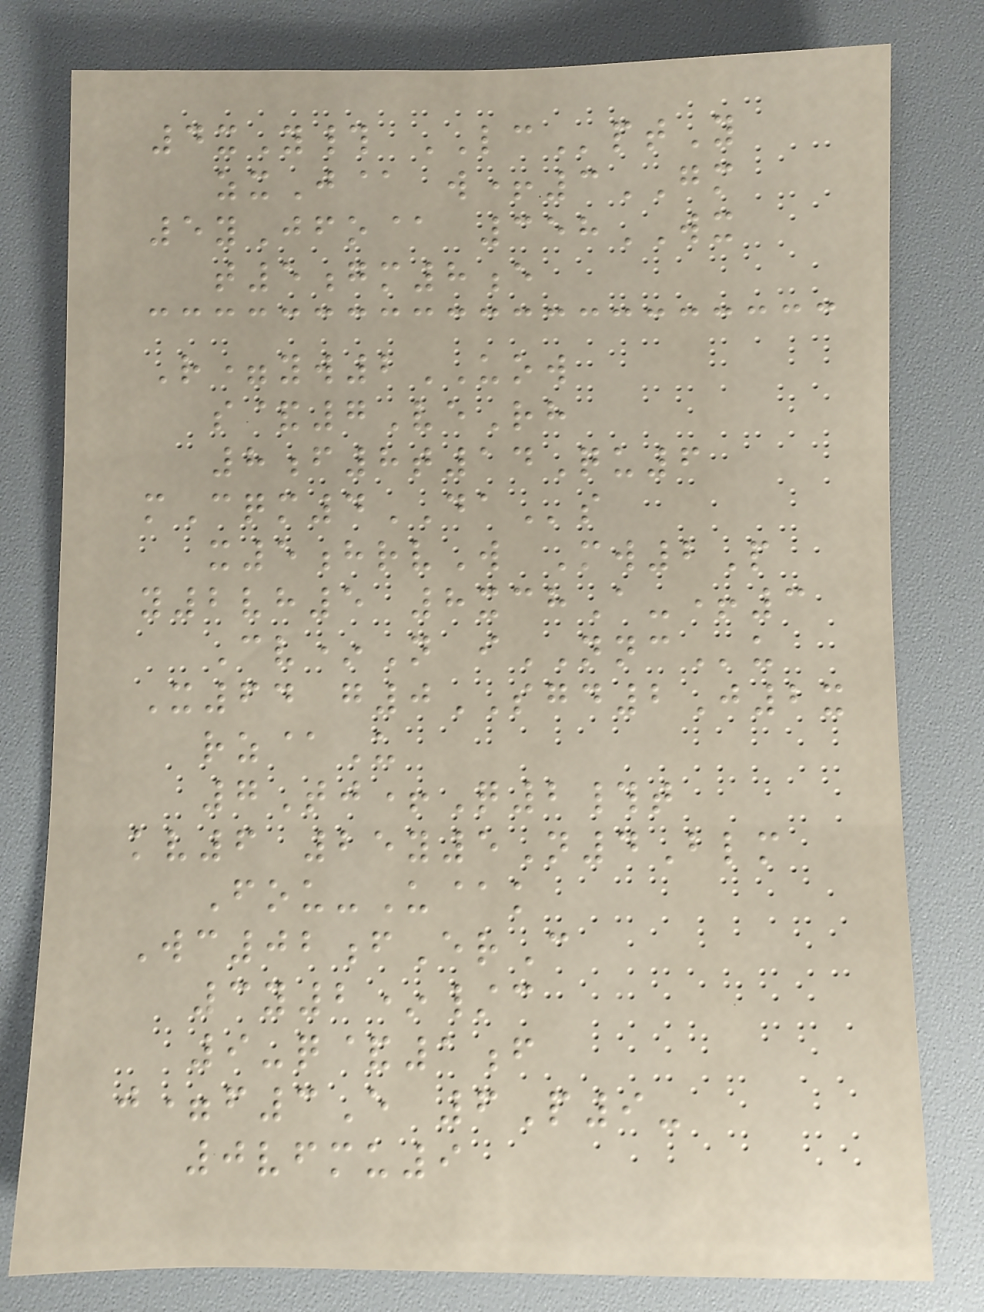4xY# LCptY
zxJ@ w+3GM
5yJfo@ 358WX
t5gm8e
R=yw2UOW
s&7VeRh
8f8t14Qu6
mCqm4DAs
x5hrvW Mw2P
y2vh5 8xchA-+3
Cv*N iNNCu
X64 g0SGD2J2x
rz@U
7Tj+Q2#t
kv6 25y5N4Blm
Fou-U@k
Wc02fErC
3y2*/c
9-q&1f
j=f3E 6P9-
0vfmu9
